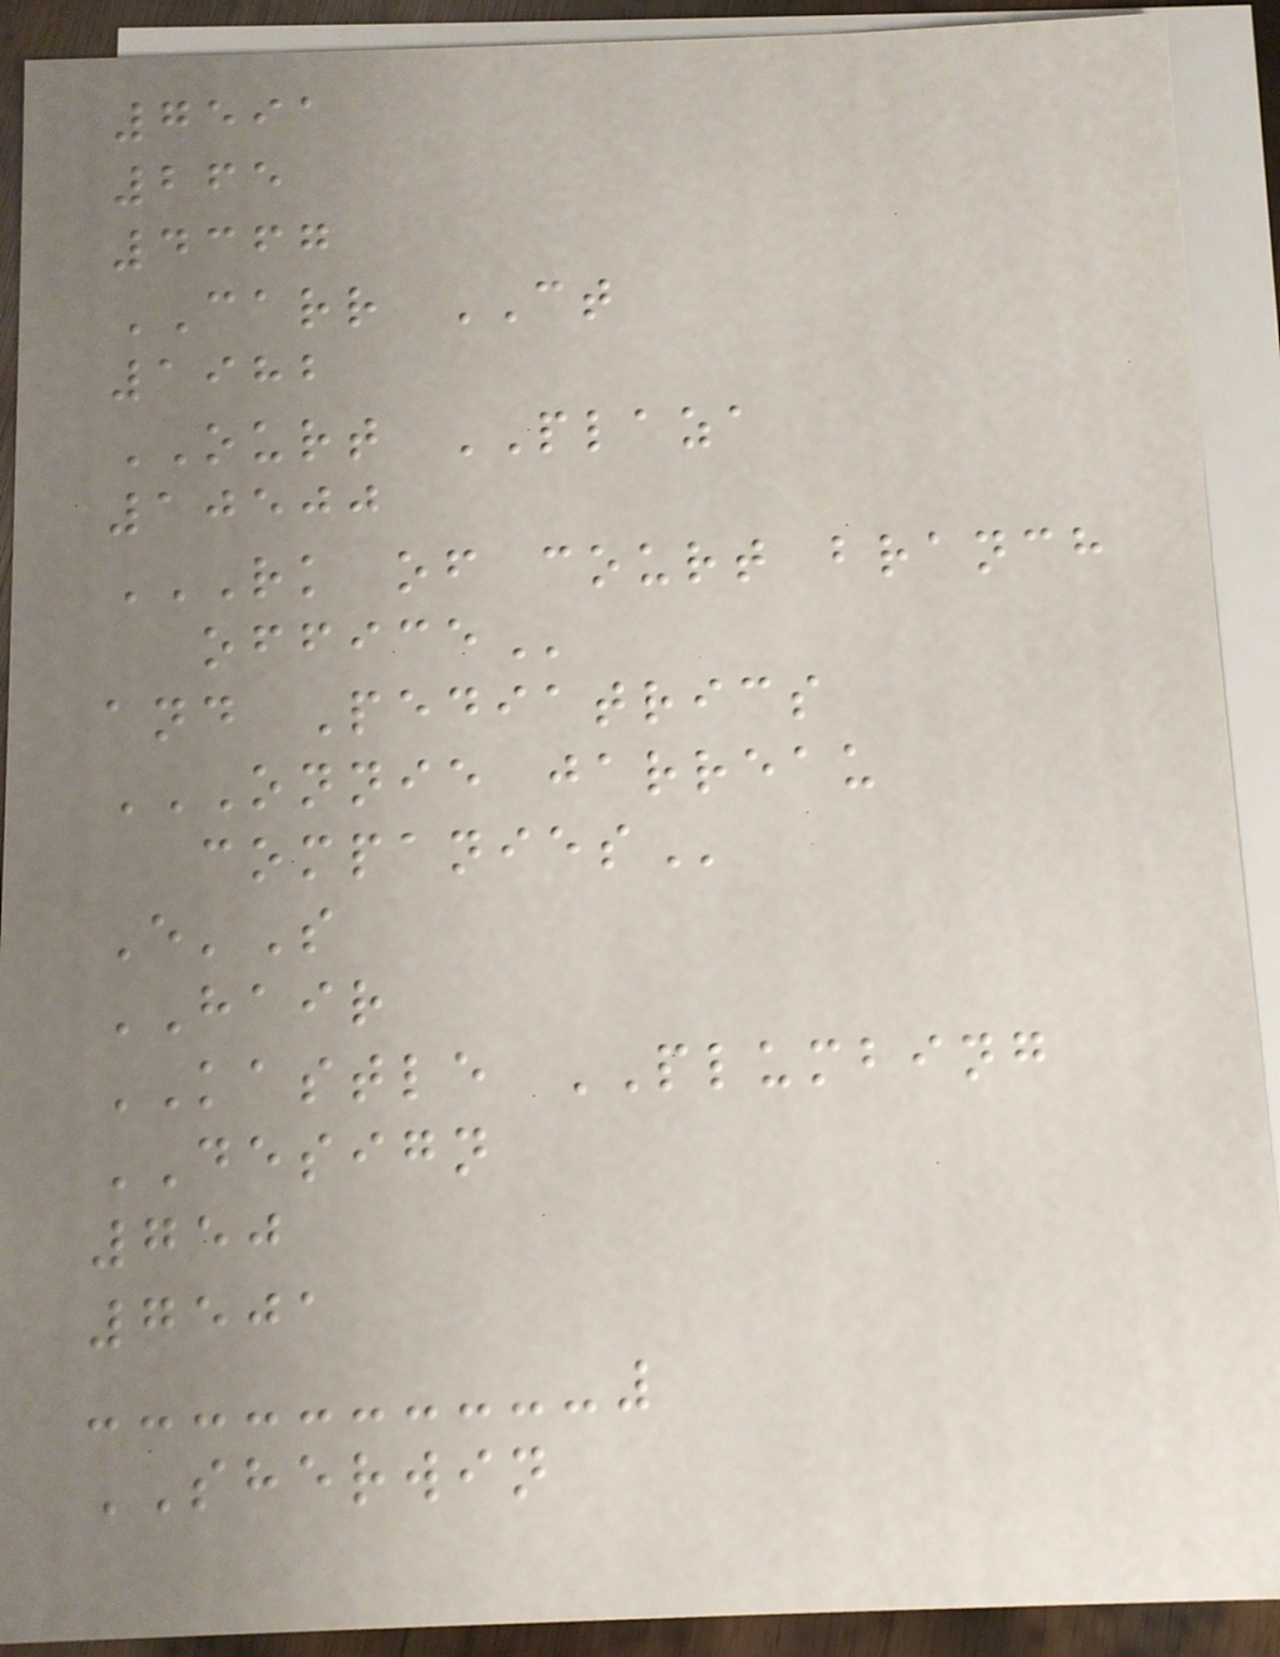7591
265
4367
CARR CT
1982
OURT PLAZA
10500
RK OF COURT BRANCH
OFFICE
and Pediatrics
ONNIE JARREAU
COMPANIES
E'S
HAIR
KASTLE PLUMBING
DESIGN
750
7501
SHERWIN
